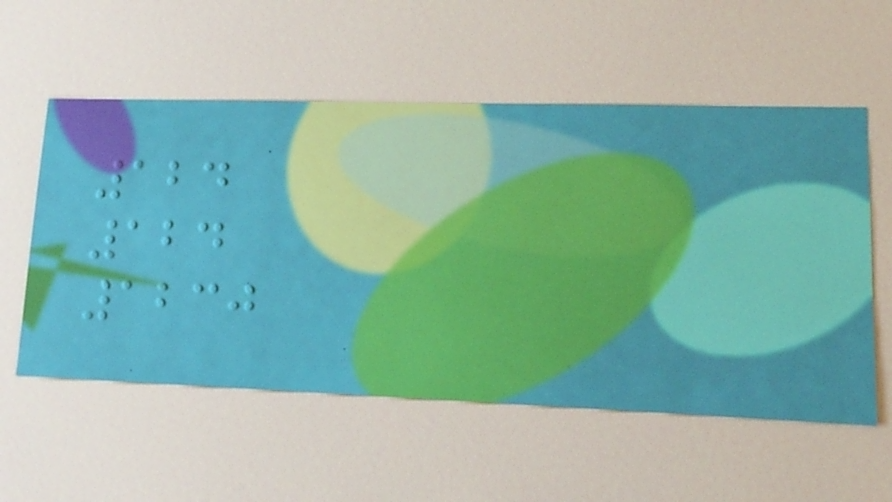124
124
1230
